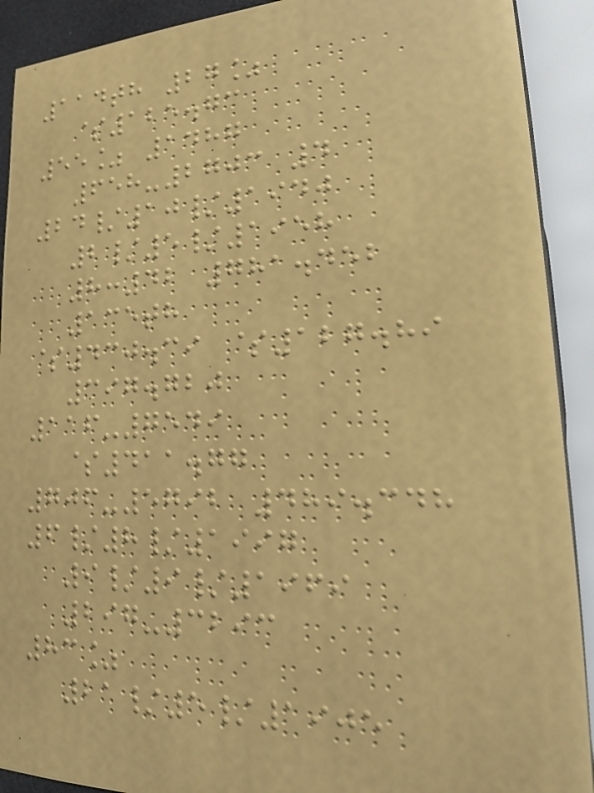114th 27%
$125.73
55% 1487
658-2703 4
24/10/1940
2/5/1958
8:42 781.452
135th
$430.39 $127.89
397.720
116-7549
$411.77
706-5792 489.348
6/8/1997
9/9/1969
297-3293
83%
21/5/1905
